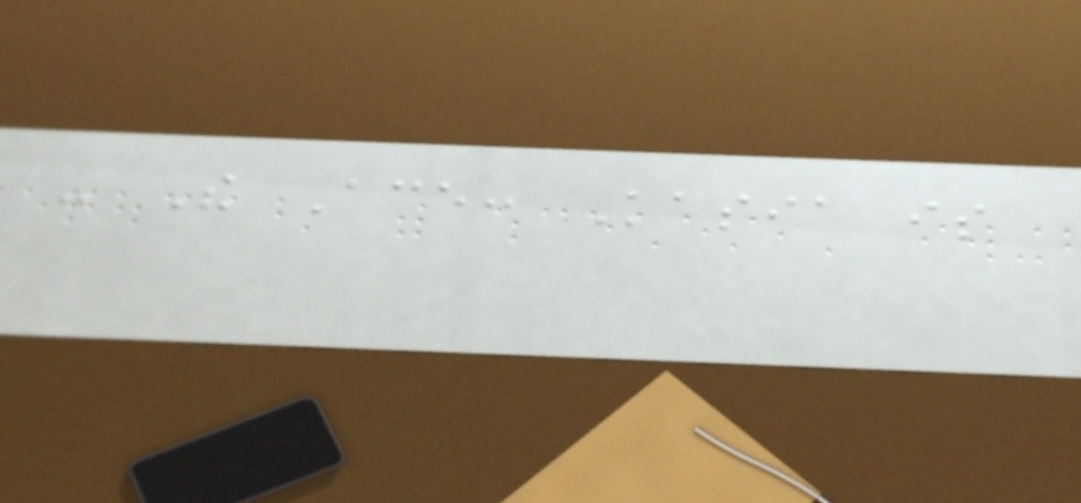- The Ace: Kasia is
